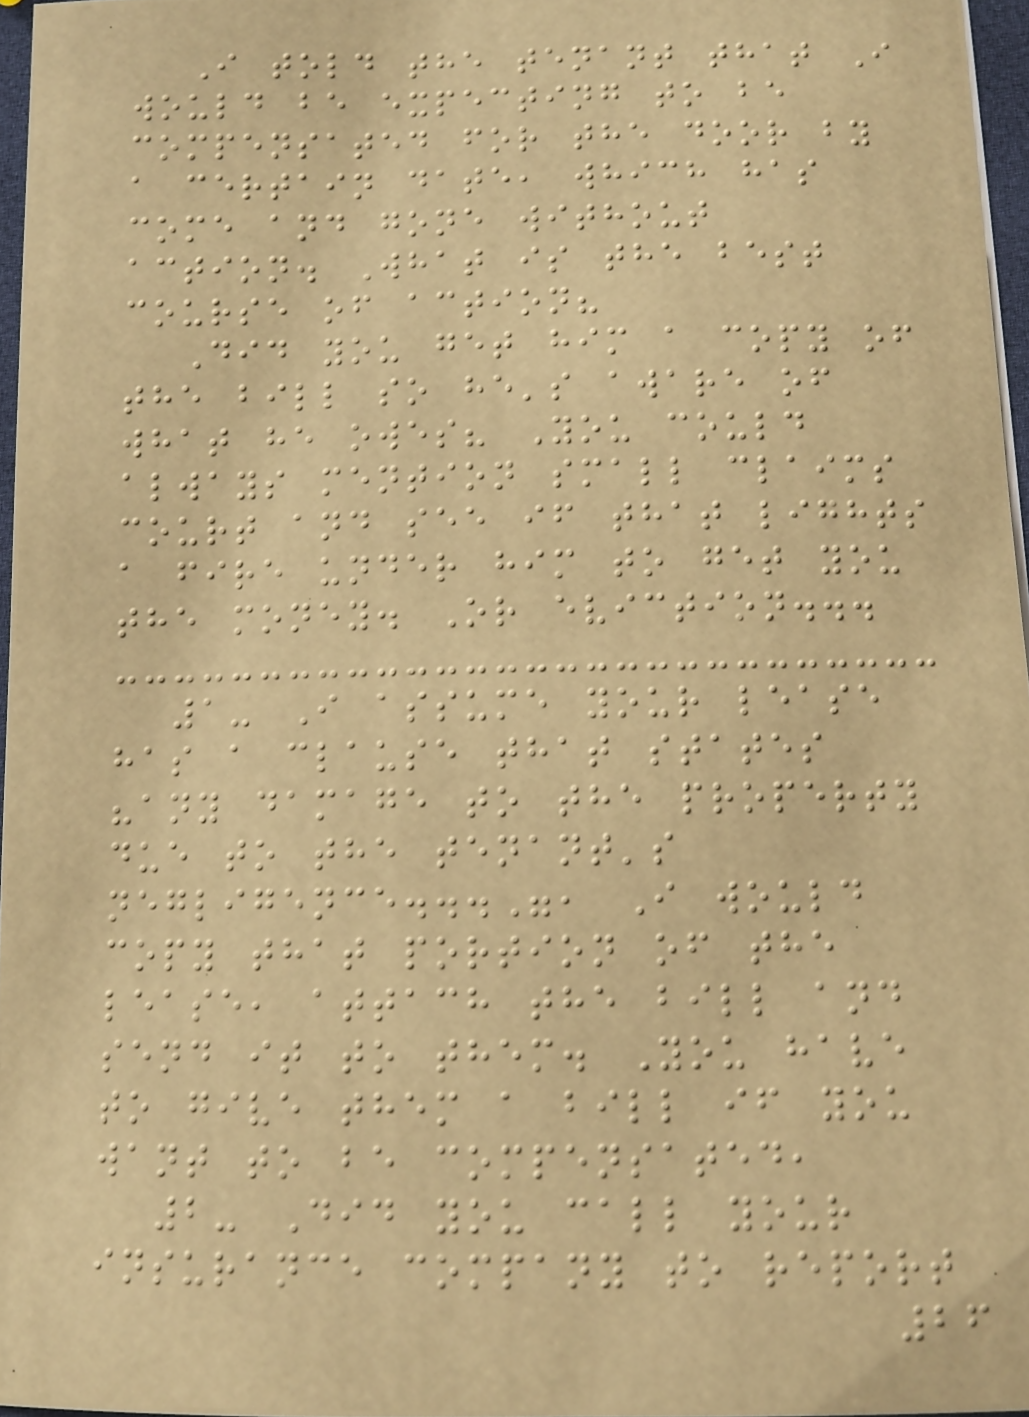I told the tenant that I
would be expecting to be
compensated for the door by
a certain date, which has
come and gone without
action. What is the best
course of action?
Did you get him a copy of
the bill so he's aware of
what he owes? You could
always mention small claims
court and see if that lights
a fire under him to get you
the money. Or eviction...
1- I assume your lease
has a clause that states
"any damage to the property
due to the tenant's
negligence...", I would
copy that portion of the
lease, attach the bill and
send it to them. You have
to give them a bill if you
want to be compensated,
2- Did you call your
insurance company to report
26
